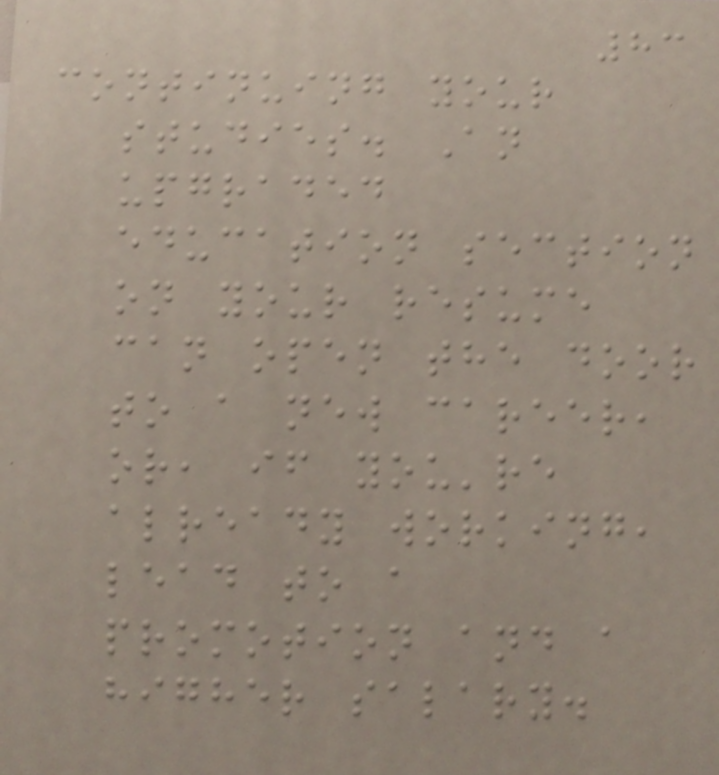83
continuing your
studies. An
upgraded
education section
on your resume
can open the door
to a new career,
or, if you're
already working,
lead to a
promotion and a
higher salary.
